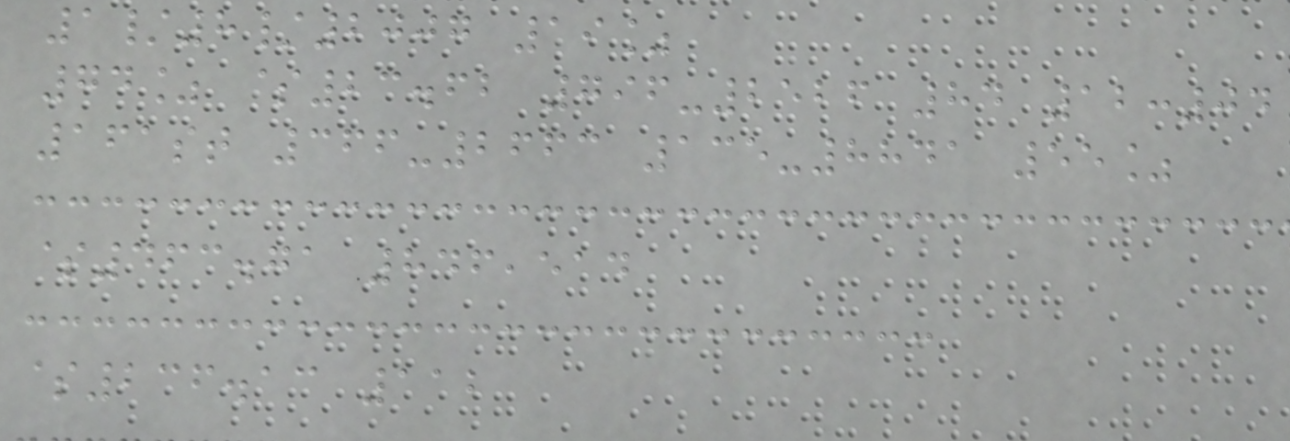1/8/2007 19%
74% $23.62 796-2526 84 12:04
161st 366-2663 135-8841 55%
$463.71 846,514
$236.13 112
